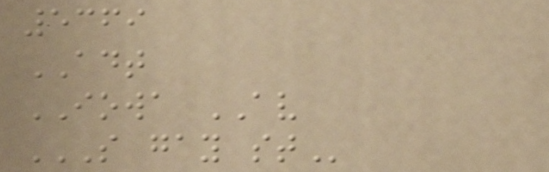5369
ADT
IOWA AV
S GAY ST
